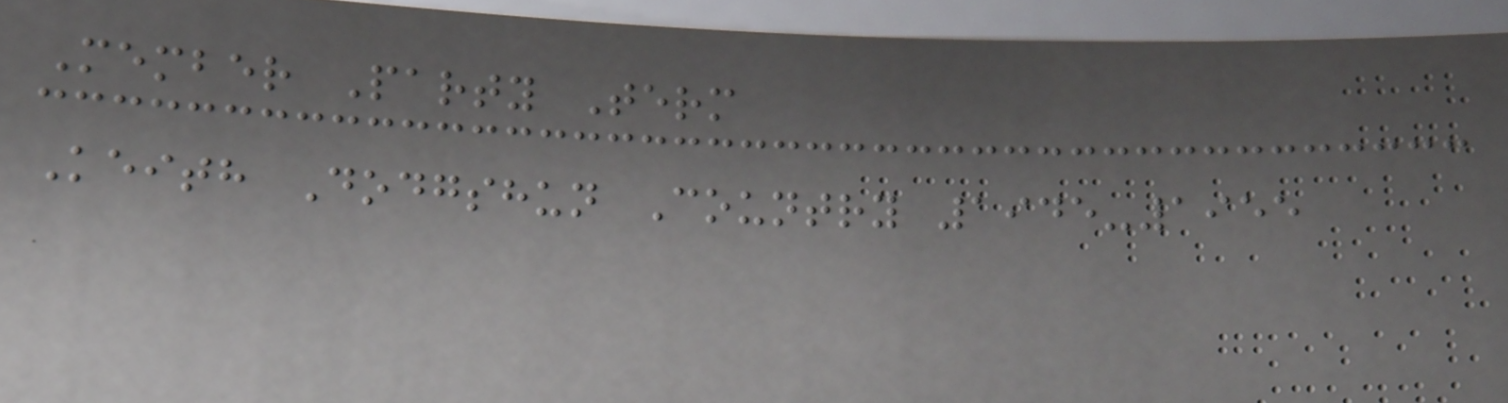Member Party Term
Keith Dodgshun Country 1945-1955
